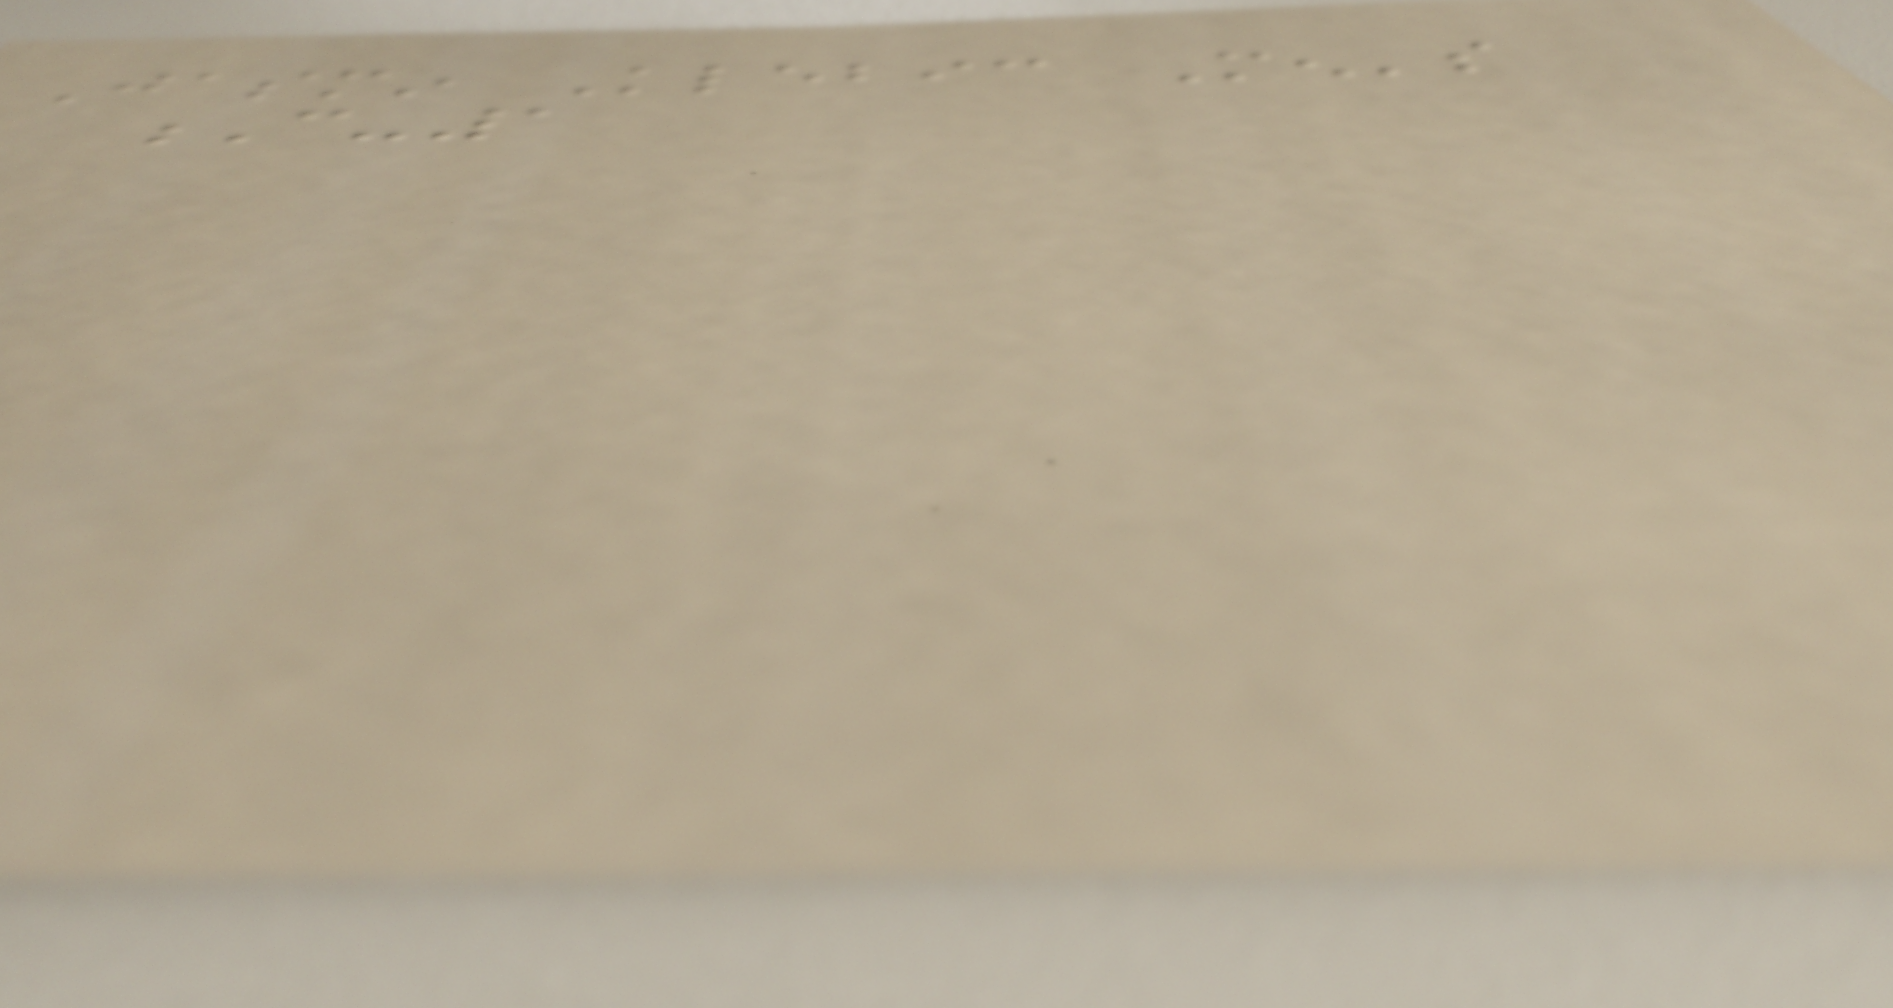Jasmin Klebic Men's
C-1
